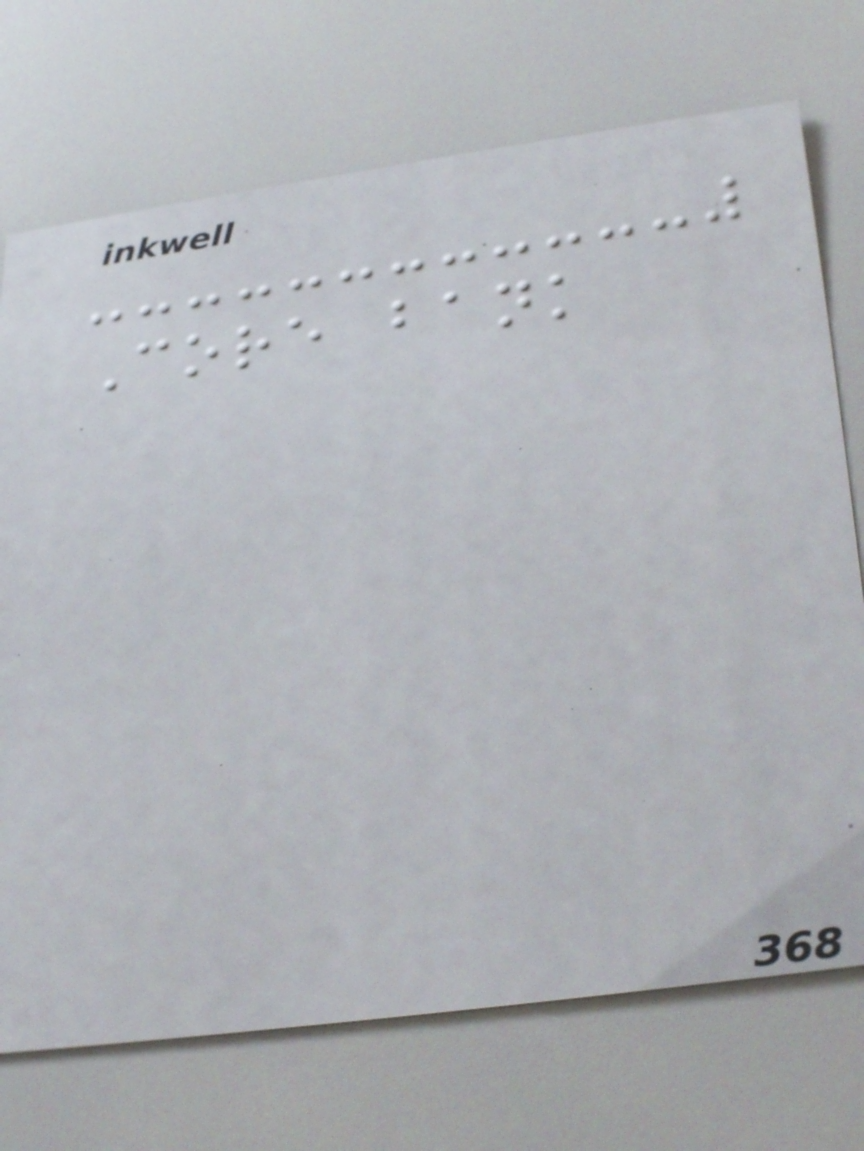Core bank
